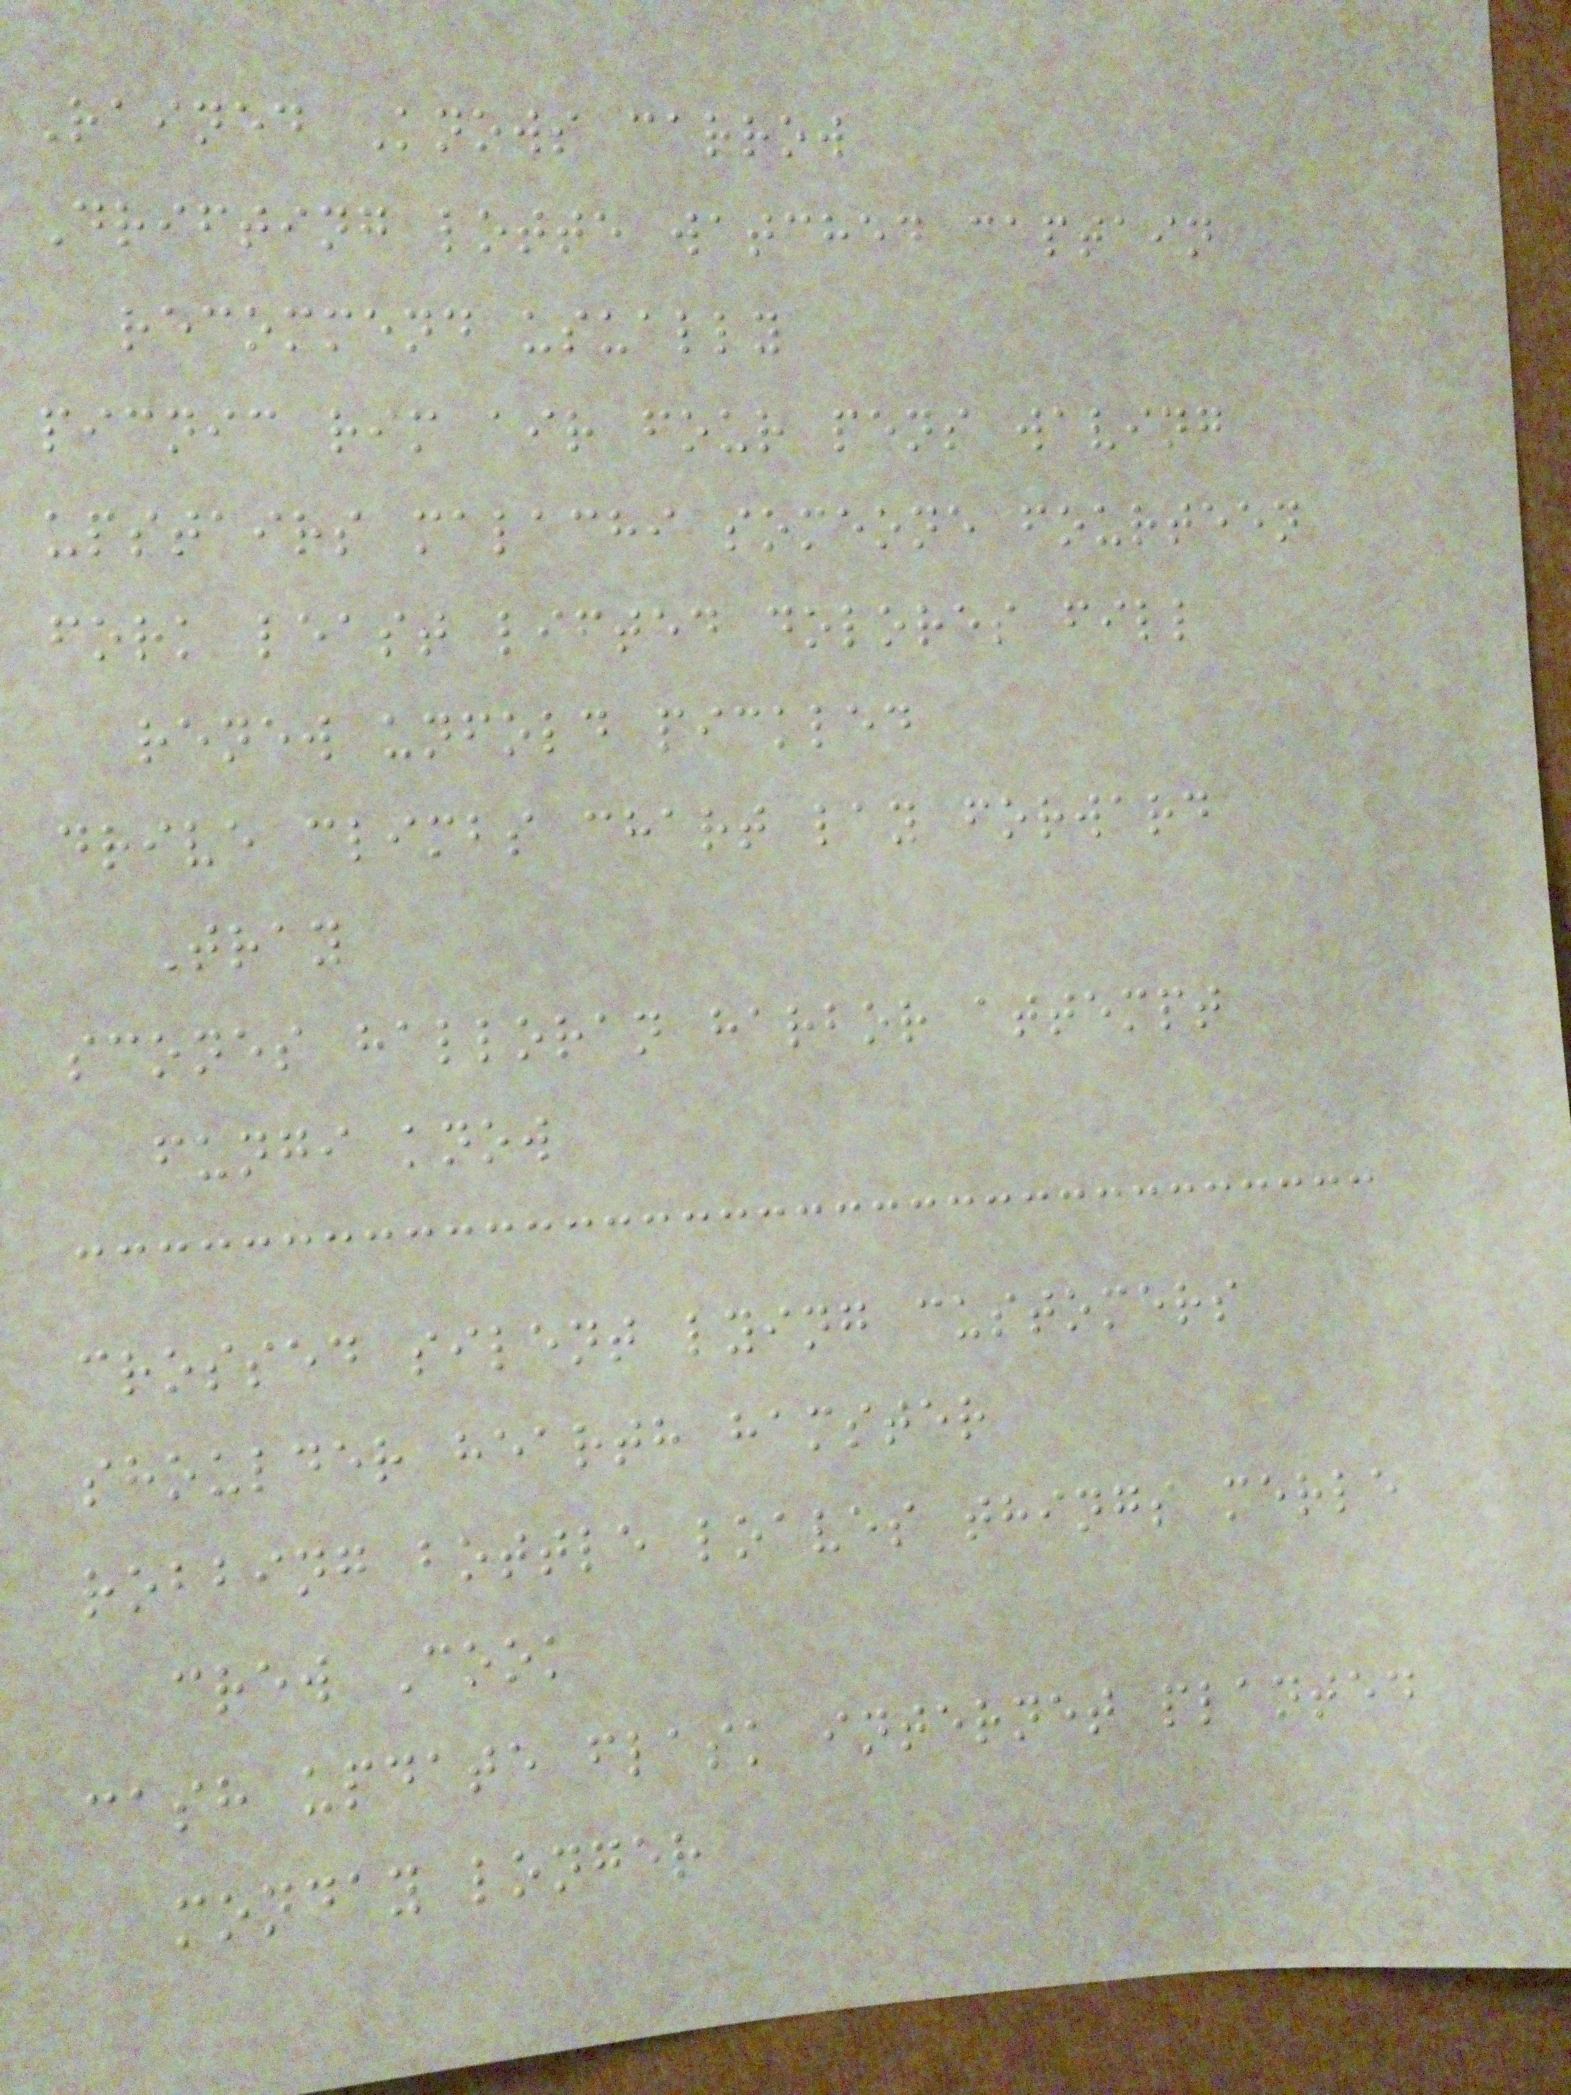Rained Knows carrow
Drifting lotte watched captain
recommend usually
picnic rim air four pens waving
upstairs malachi someone fourteen
fork least lifted dolores fill
renew unfold pickled
drive climbs chart lay forward
Tray
scones halloran harbor attempt
fungi know
crossed silent lying customers
shoulder hearth hamster
robbing bottle loaves things merle
crew Cook
cash update flask internet planted
monday longer
